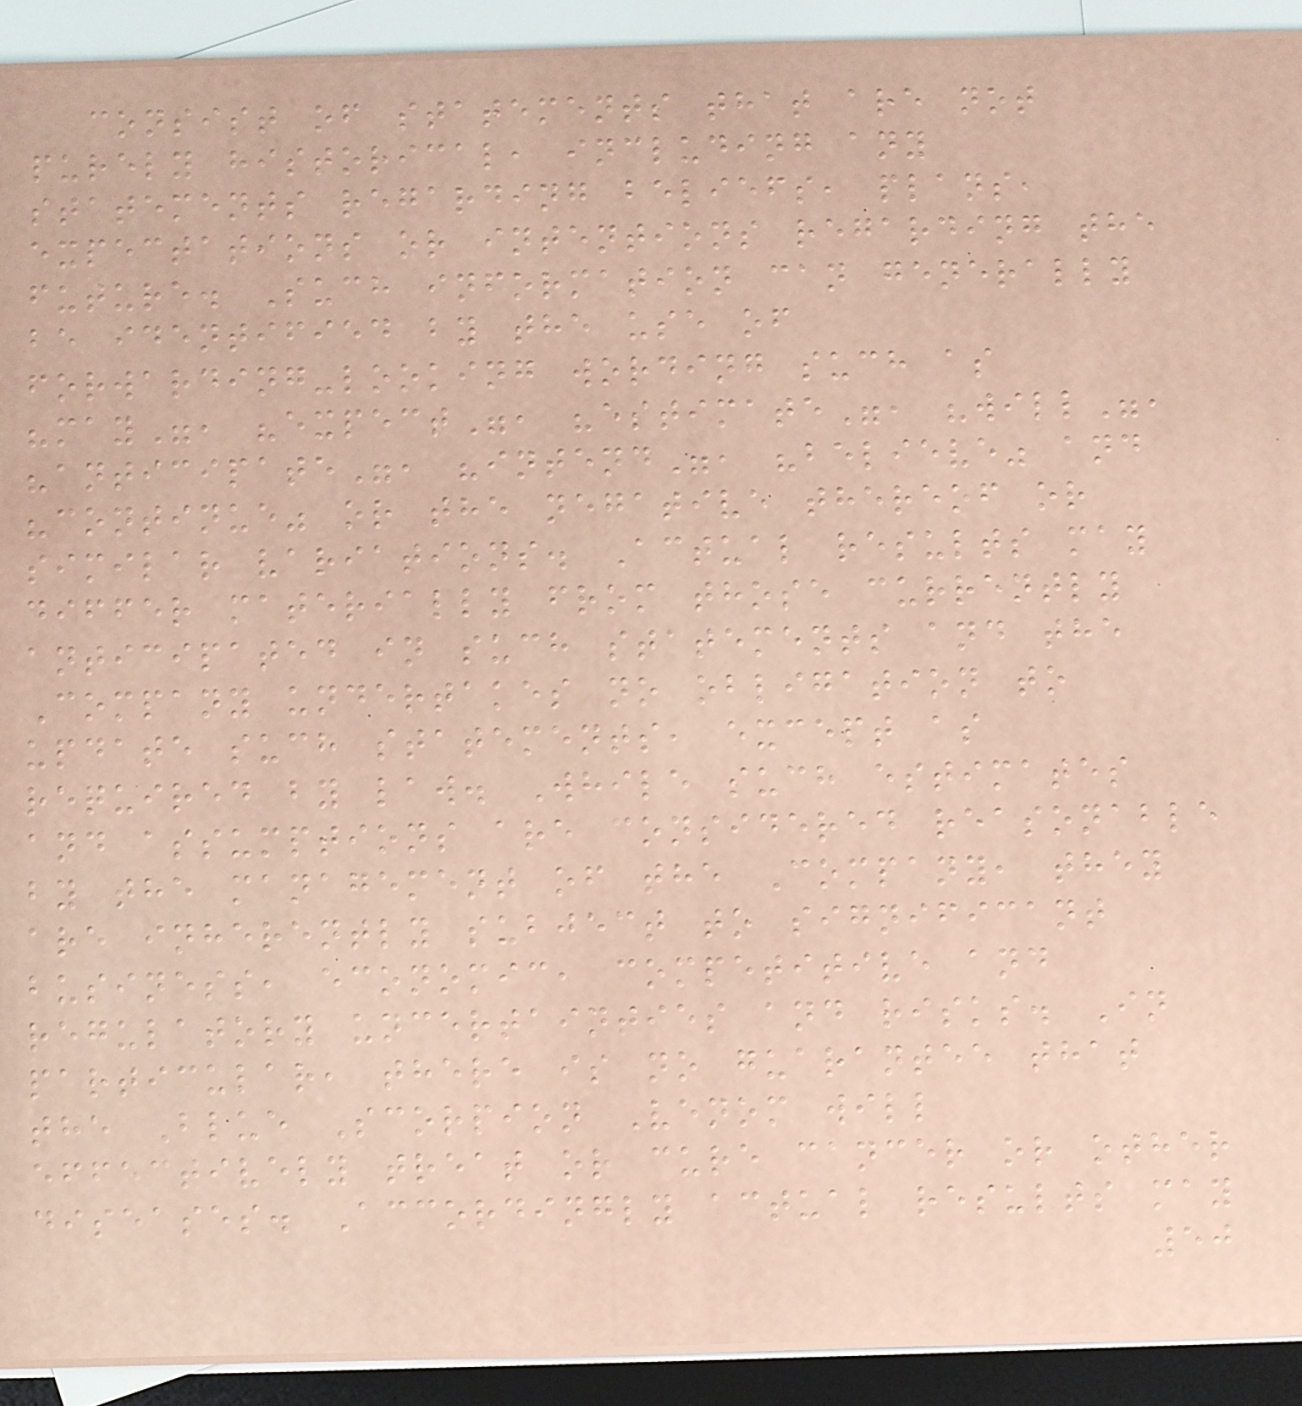consist of statements that are not
purely historical, including any
statements regarding beliefs, plans,
expectations or intentions regarding the
future. Such information can generally
be identified by the use of
forwarding-looking wording such as
"may", "expect", "estimate", "will",
"anticipate", "intend", "believe" and
"continue" or the negative thereof or
similar variations. Actual results may
differ materially from those currently
anticipated in such statements and the
Company undertakes no obligation to
update such statements, except as
required by law. While such estimates
and assumptions are considered reasonable
by the management of the Company, they
are inherently subject to significant
business, economic, competitive and
regulatory uncertainties and risks. In
particular, there is no guarantee that
the Blue Scorpion Venom will
effectively treat or cure cancer or other
diseases. Accordingly actual results may
50
